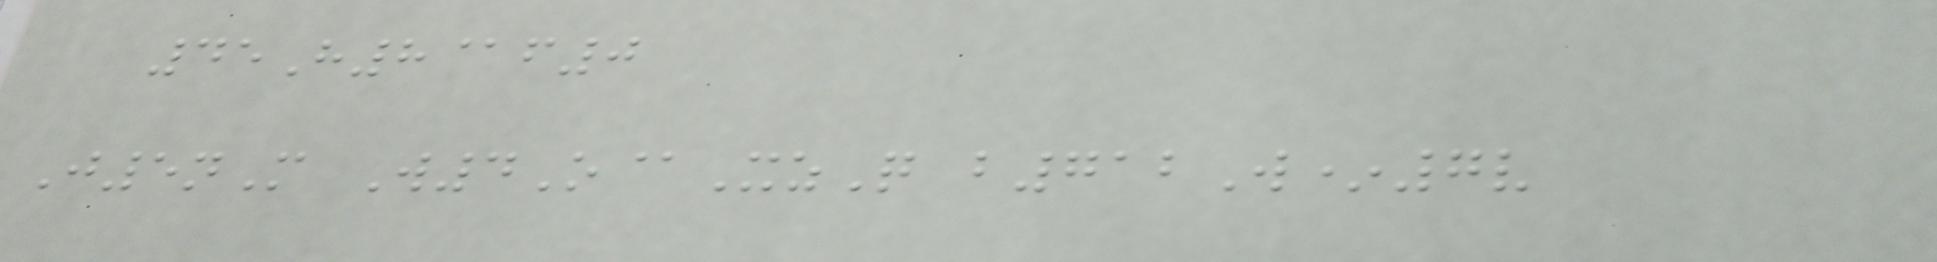45H8@f0
J5nM W4O@XzQ b712W*7v
